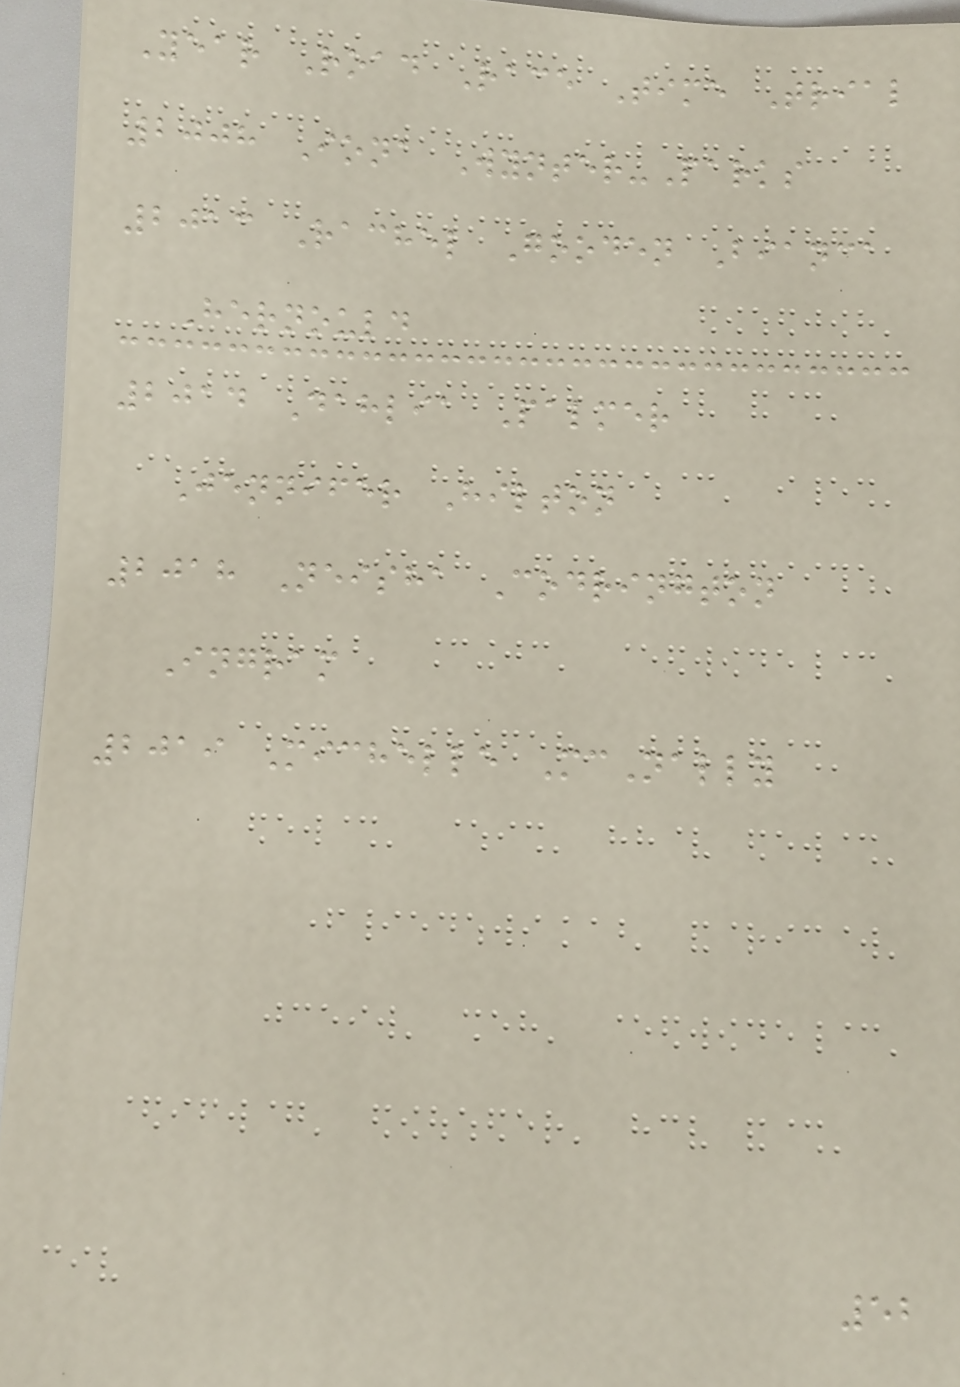Year Road Race Time Trial
2008 Iona Wynter-Parks
2013 Rachel Gooden Bianca
Hernould
2014 Dahlia Palmer
Jennifer Hilton
2018 Neisha Codrington
Ingram
2019 Michelle McNally
52
